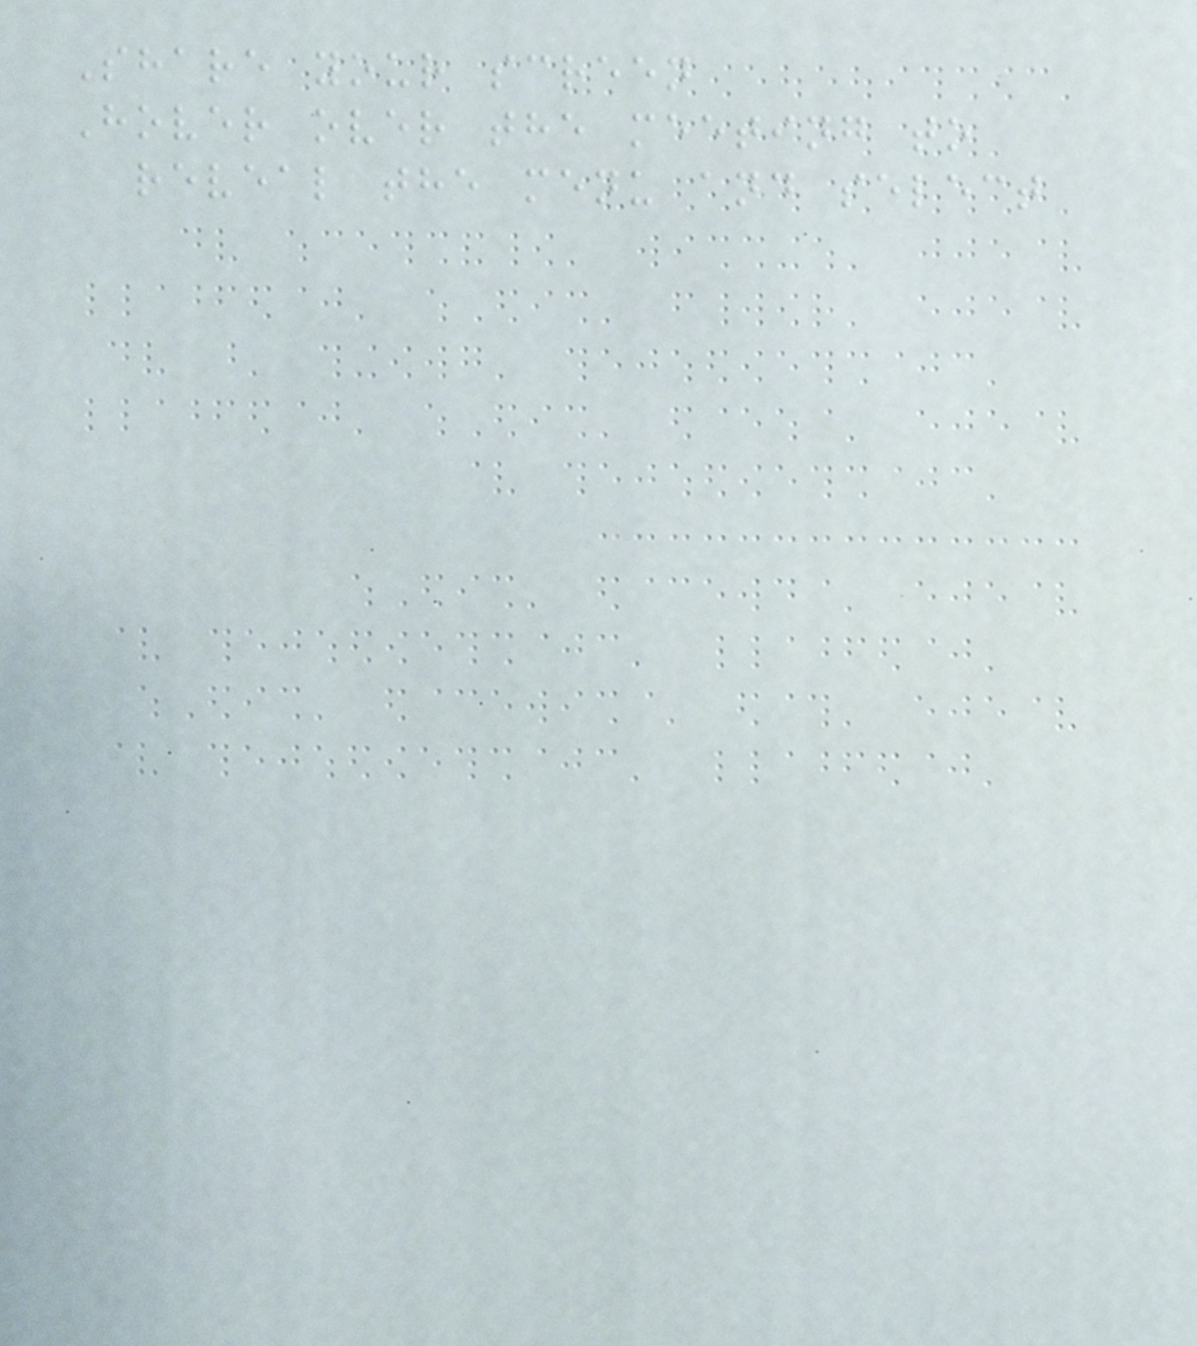Share your screen
Hover over the meeting to
reveal the menu and select
